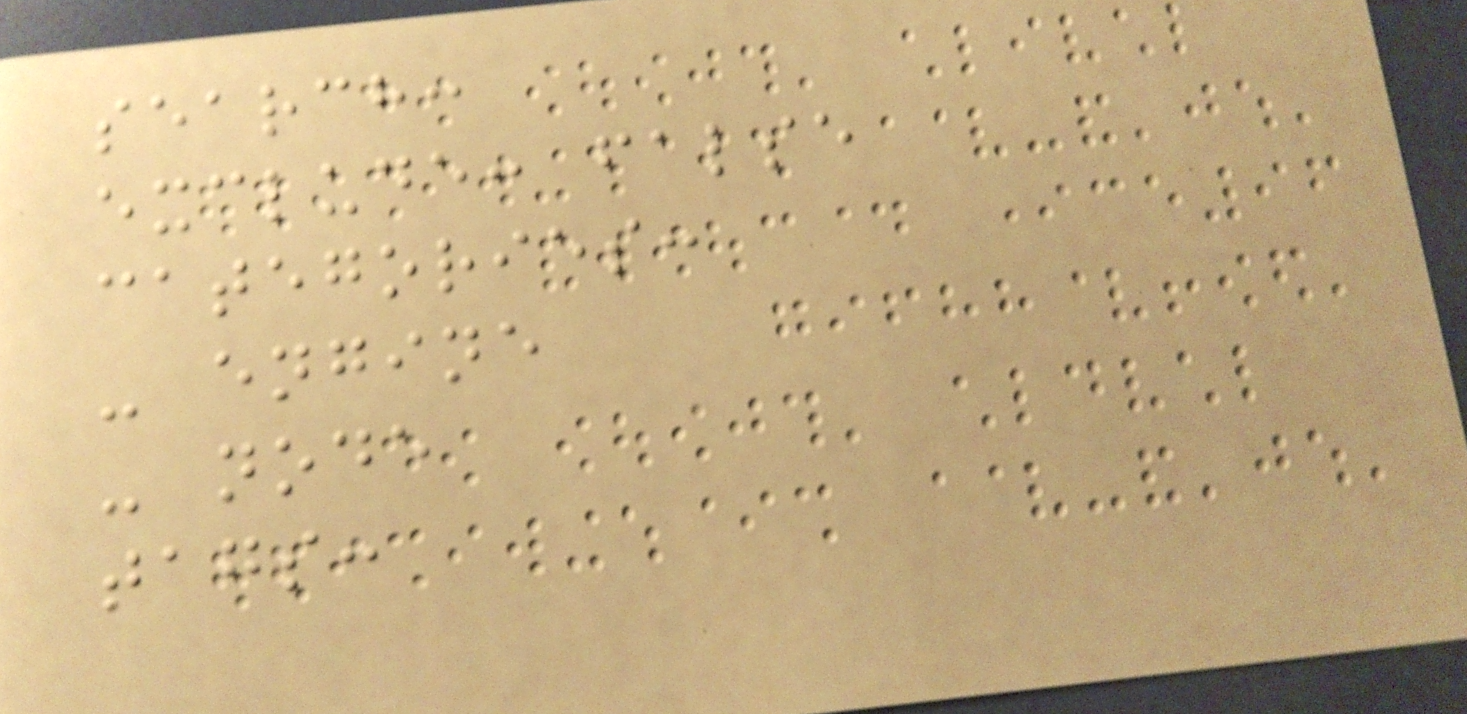search:
exclude: false
categories:
- engine
- node
tags:
